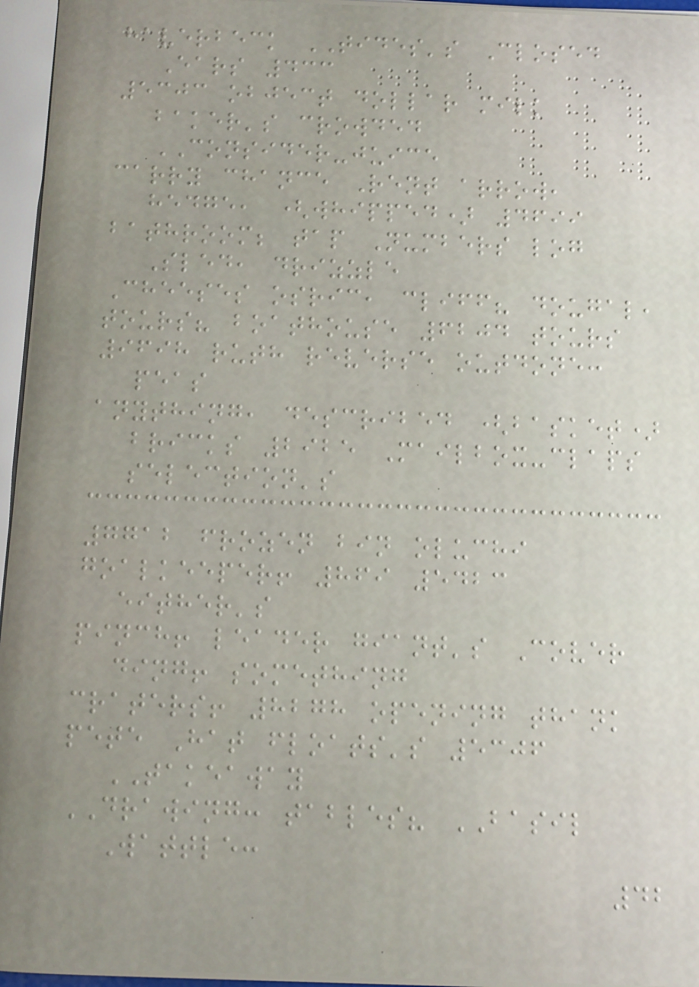haverbeck TIDES's Closed
Ears 433
5303 object dollar milk
baker's crowded
CONSIDER-juice
carry chance Rent arrow,
hedge, (whipped) 4699
bathroom; tap Numbers log
Sled, drizzle
Cheeses osric, cliff? dougal,
tours? boathouse 6204 tours
9698 ruth reverse outdone:
peas
anything, described (basket)
bricks 2925 Mailbox-claps
selection's
7712 frozen bin oluchi
goalkeeper! 869 5423
either's
pinch! leader giant's Cover
ding! something
craters! 8278 opening thank
pete Hat floats's 5306
TAKEAWAY
DRAWING: tables? BASIL
Wattle:
42
